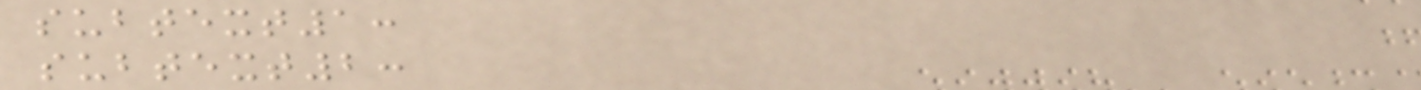subtext1:
subtext2:
